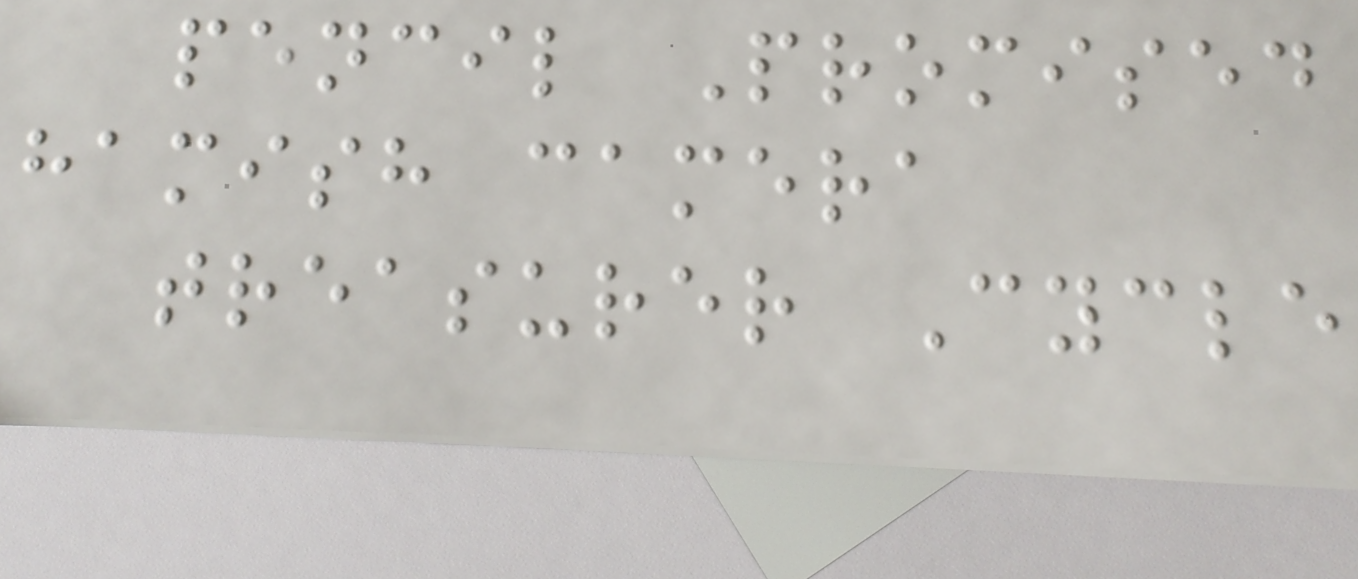pencil Promised
hamish camera
treasurer Cycle
